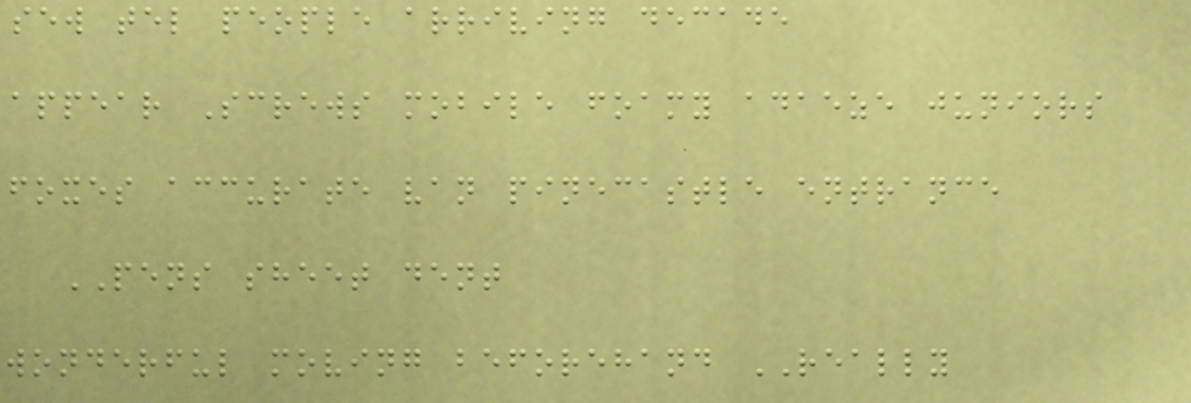sew tel people arriving decade
appear Screws mobile foamy adaeze juniors
foxes accurate van pinecastle entrance
PENS sheet dent
wonderful moving beforehand REALLY
